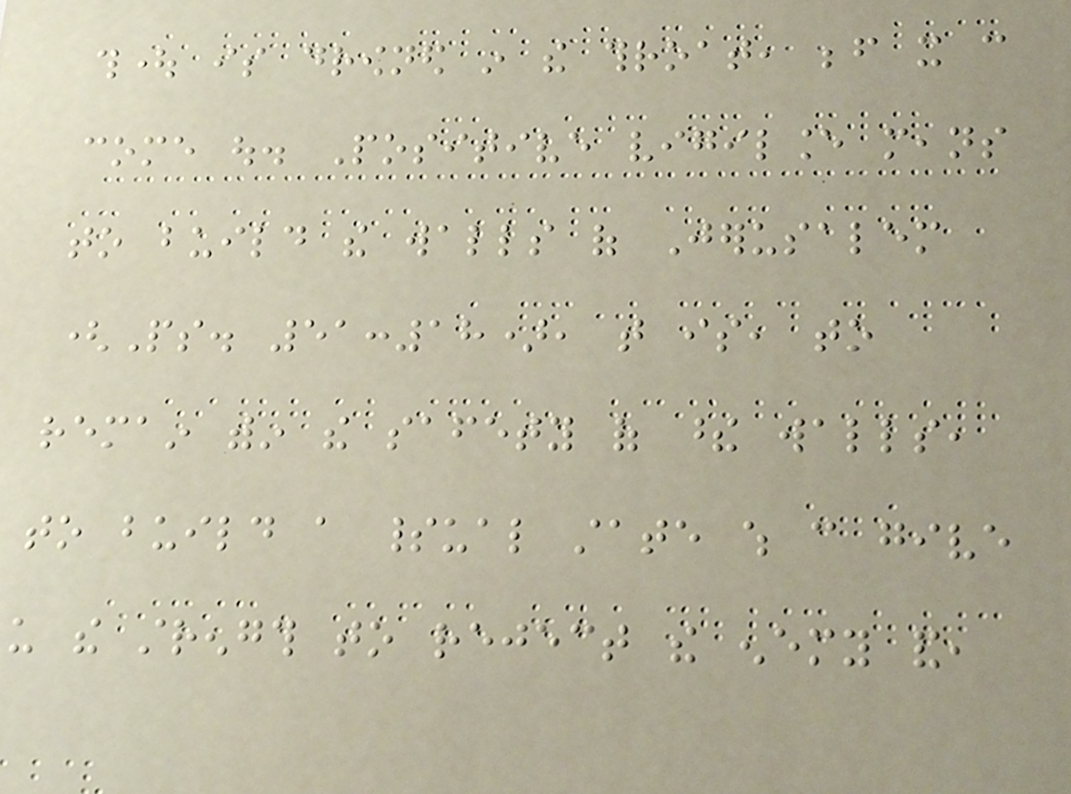thought is drowned in the throat, before it can
come out. Positive vigilance means
to build the walls of Jerusalem
(Ps. 51:18), that is, to
remain within the safety of these walls,
to build a spiritual state which can give
us the strength to reject the enemy and,
